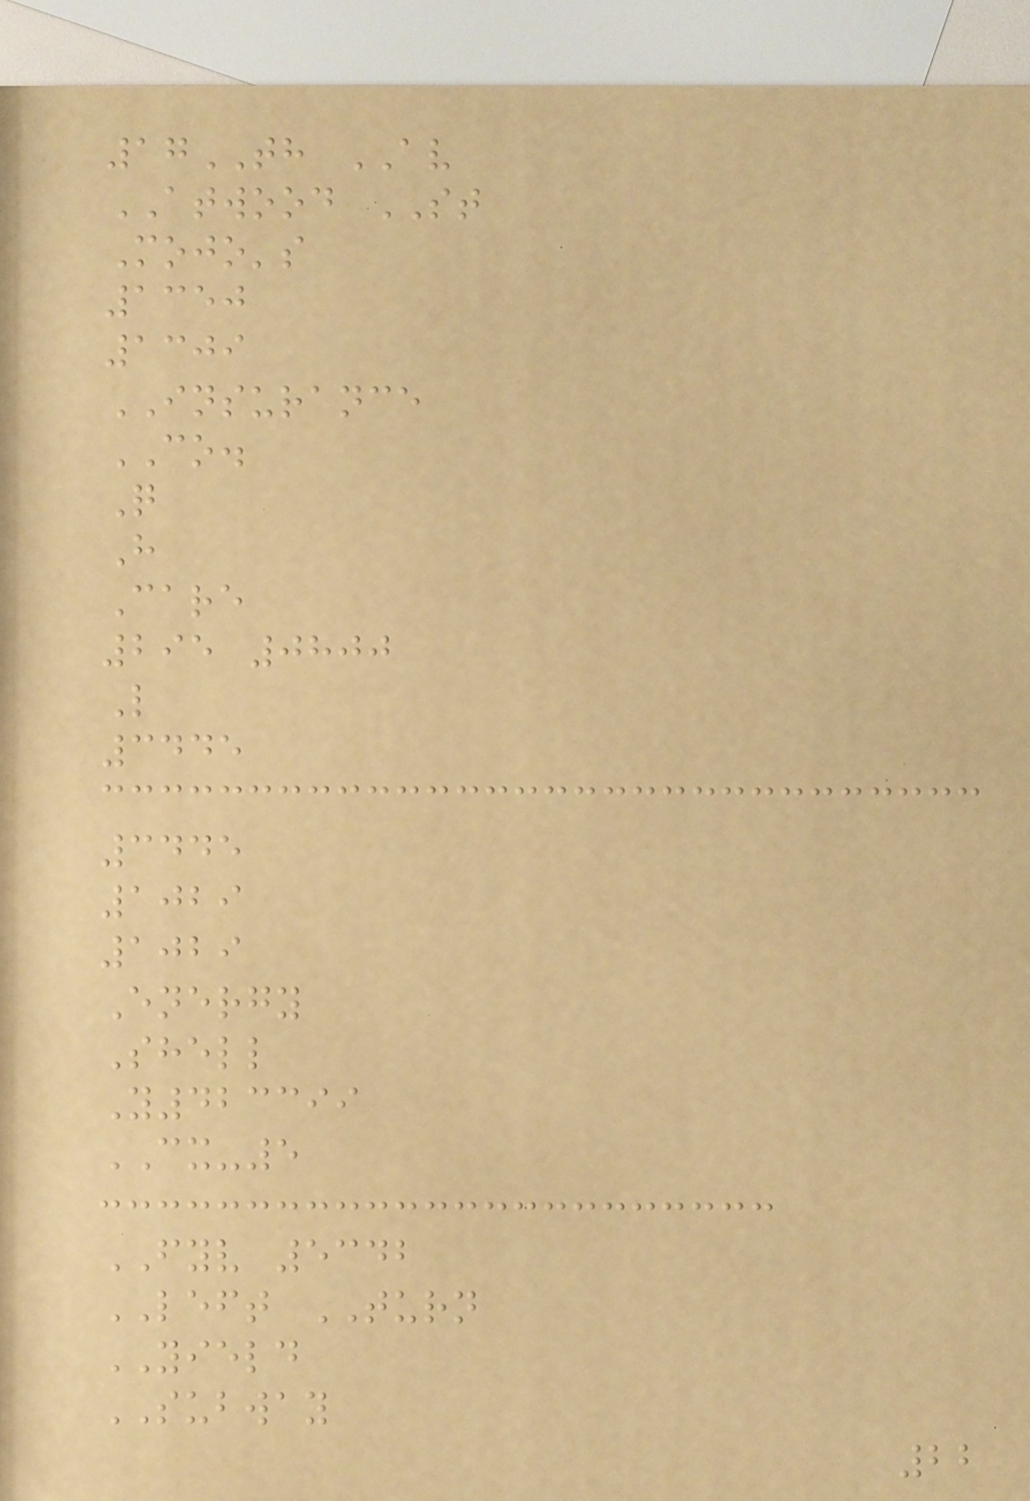17TH AV
ATWOOD ST
Mojo's
1350
1309
INSURANCE
CO.
Q
H
Care
295 0800
L
3445
3445
1029
1029
Energy
Shell
Y423399
CX-5
FYV 5342
LEFT TURN
YIELD
SUBWAY
22
